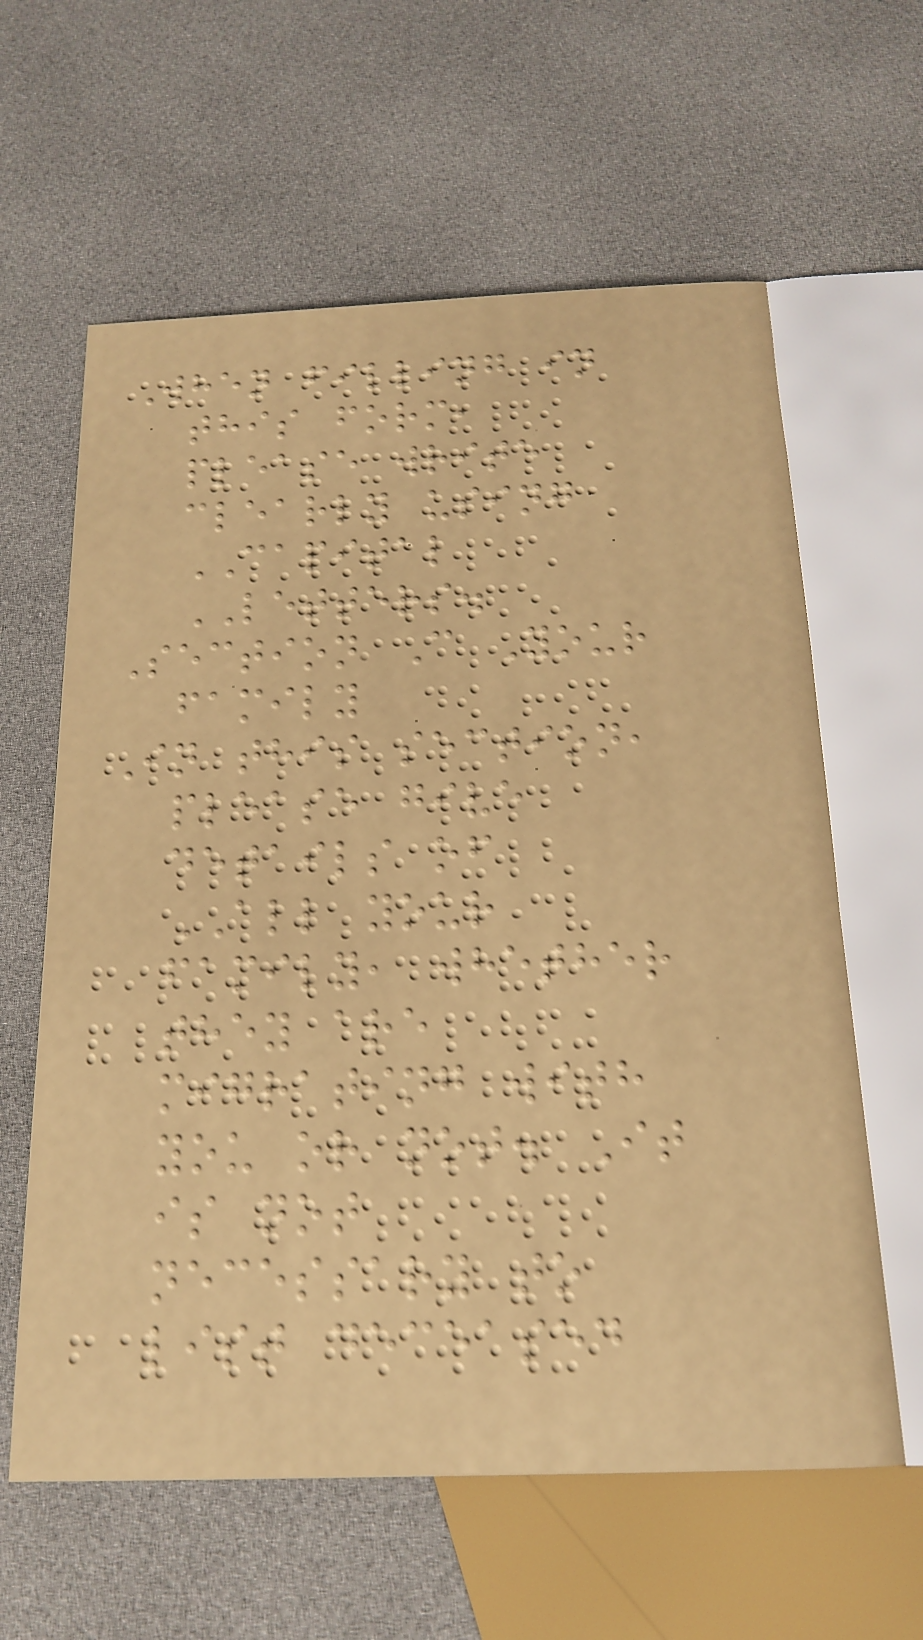When filling in
this form,
please write
clearly using
CAPITAL
LETTERS.
Section C Your
family
In this section,
please give
details of
ALL your
family, whether
they are
migrating with
you or not. It
is not
necessary to
list deceased
